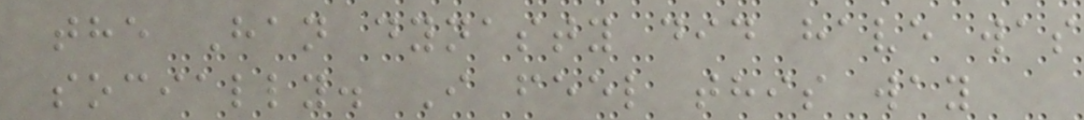the Han dynasty did have was
socially. I feel this way
